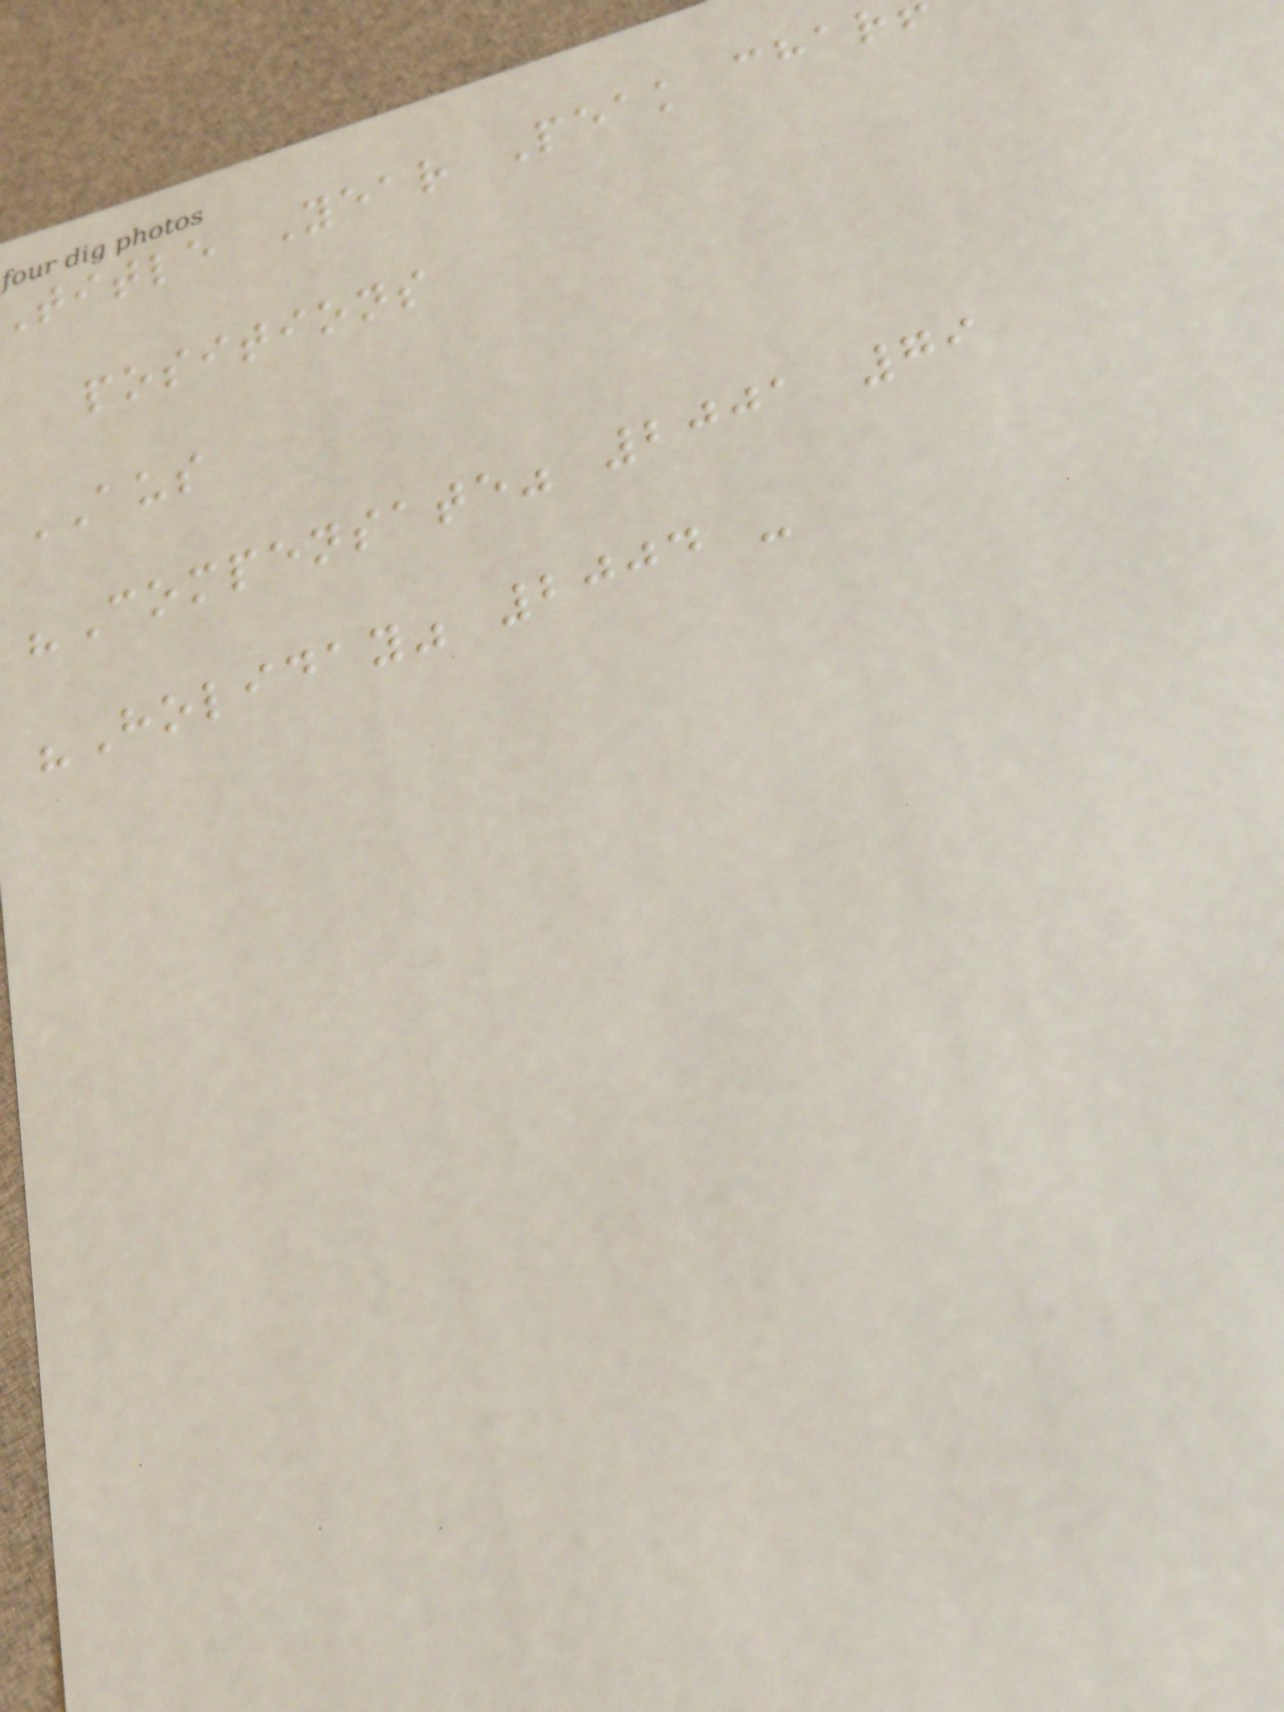title Year Peak char
positions
AUS
"Compensate" 2001 79
"Holiday" 2004 -
